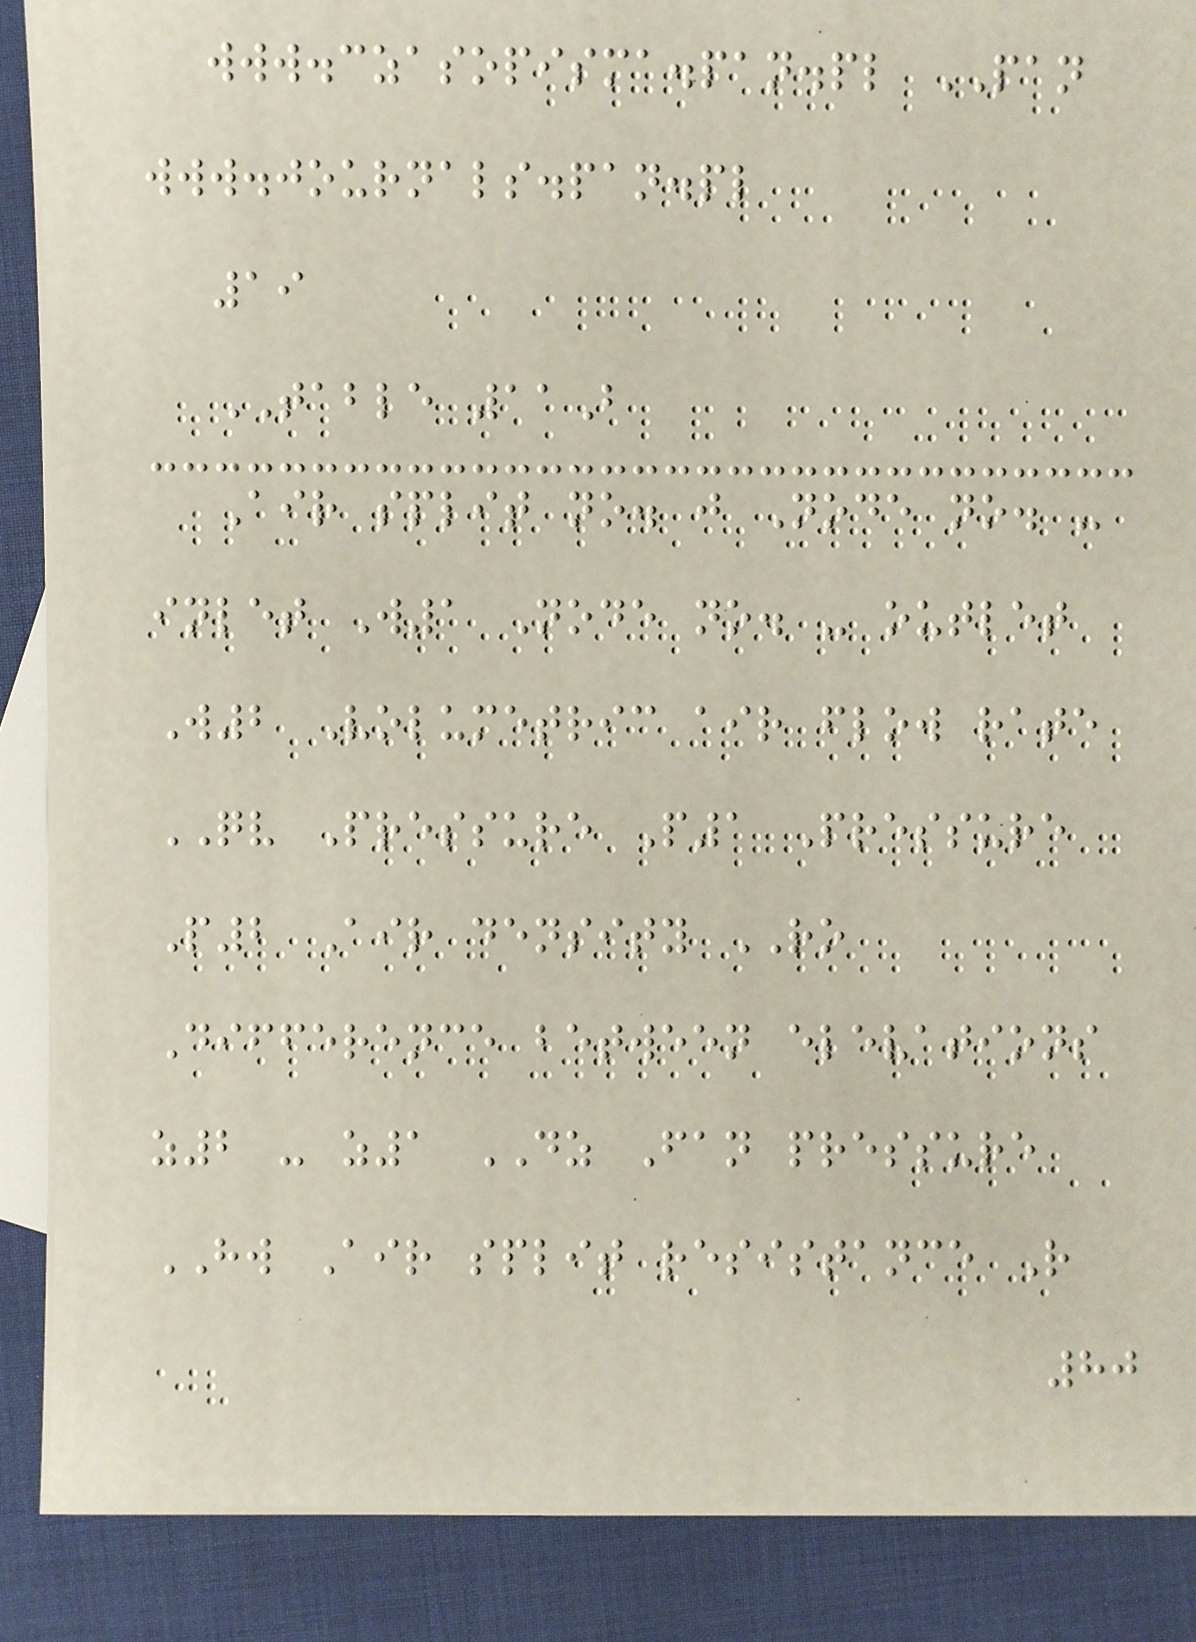www.czasopisma.pan.pl PAN
www.journals.pan.pl
19
TABLE 11B
Air split no. j Node no. -
inlet W1 Node no. - outlet
W2 Volumetric air flow rate
QV Pressure P1 Pressure
P2 Air density RO
Difference between elevations
z2 - z1 DZ Fan pressure
HW Air split resistance R
80
